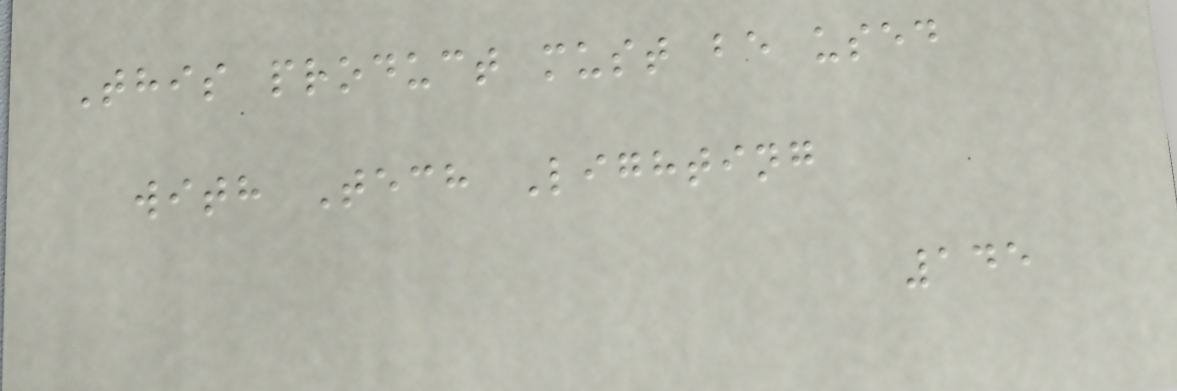This product must be used
with Tech Lighting
145
